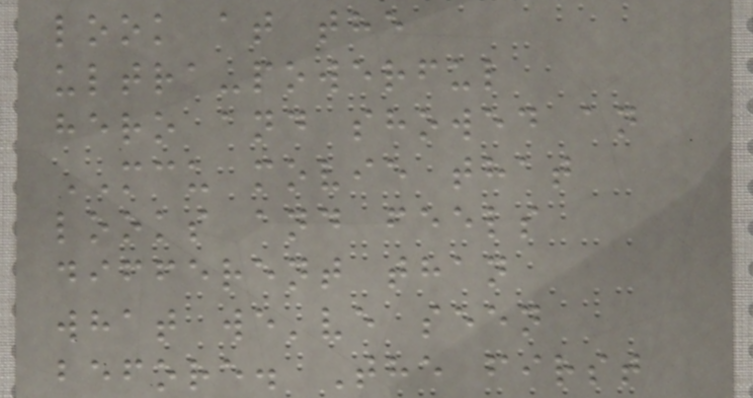look at the
ultra-powerful
hero and showed an
MCU movie that
looks and feels
different than
what we've seen
before. The first
